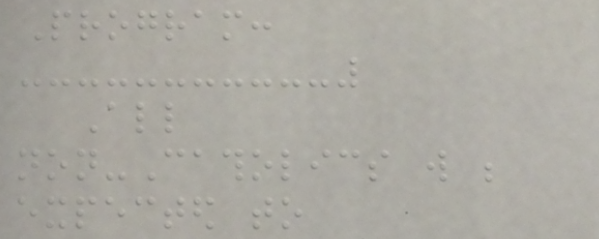Program:
All
non-Catholics will be
expected to
